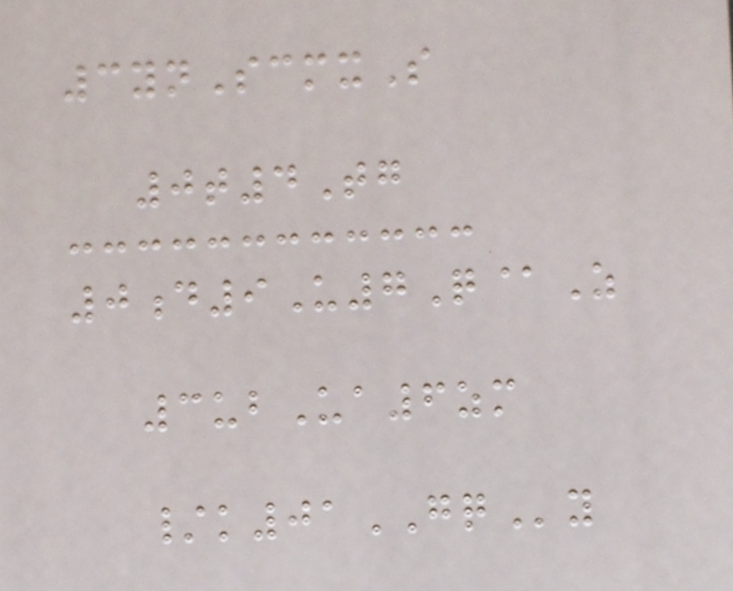3ynScmxS
0t4Tg
0d9U7Q@Z
3ubUa6zm
/k01GQy
